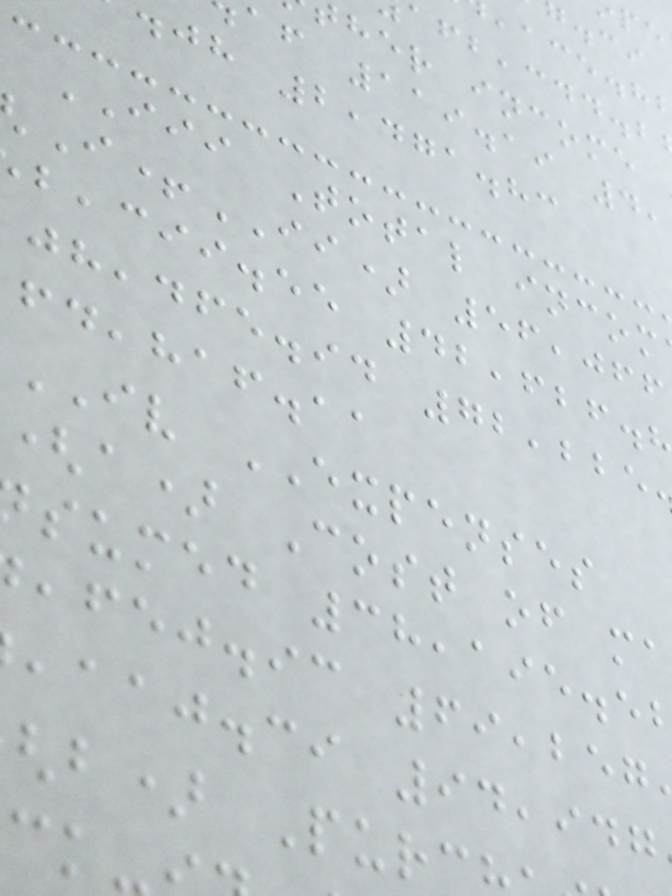her income
af 119.19 4,
jh 2,471.83
III Total incom
I+II) 56,066
,cii.ee 42,626.
,dfe.id 72,225
,haf.aa
IV EXPENSES
(a) Cost of ma
sumed 38,195.5
,fej.ic 69,257
,aaj.ci 94,947
b) Purc
